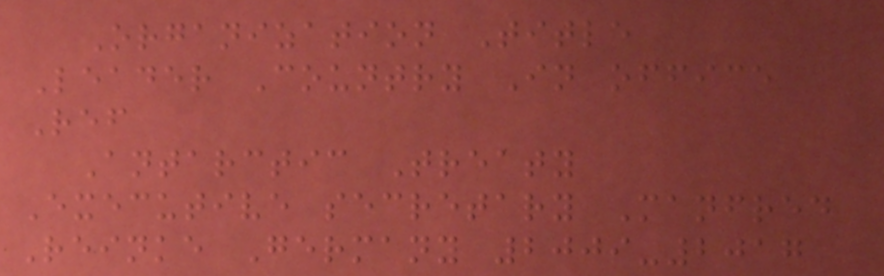Organization Title
Leader Country In office
Ref
Antarctic Treaty
Executive secretary Manfred
Reinke Germany 2009-2017
